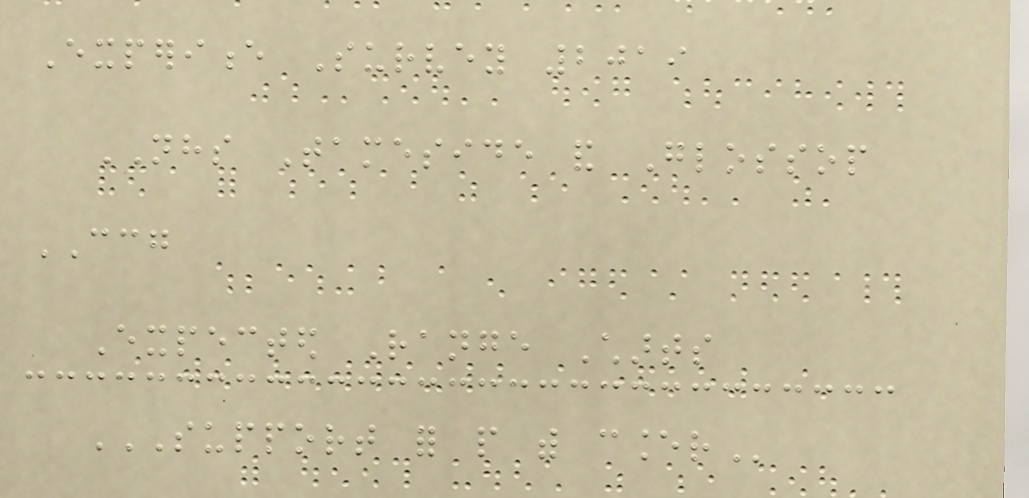Experience Survey 2019
NHS Tameside and Glossop
CCG
Expected Range Charts
SUPPORT FOR PEOPLE WITH CANCER
